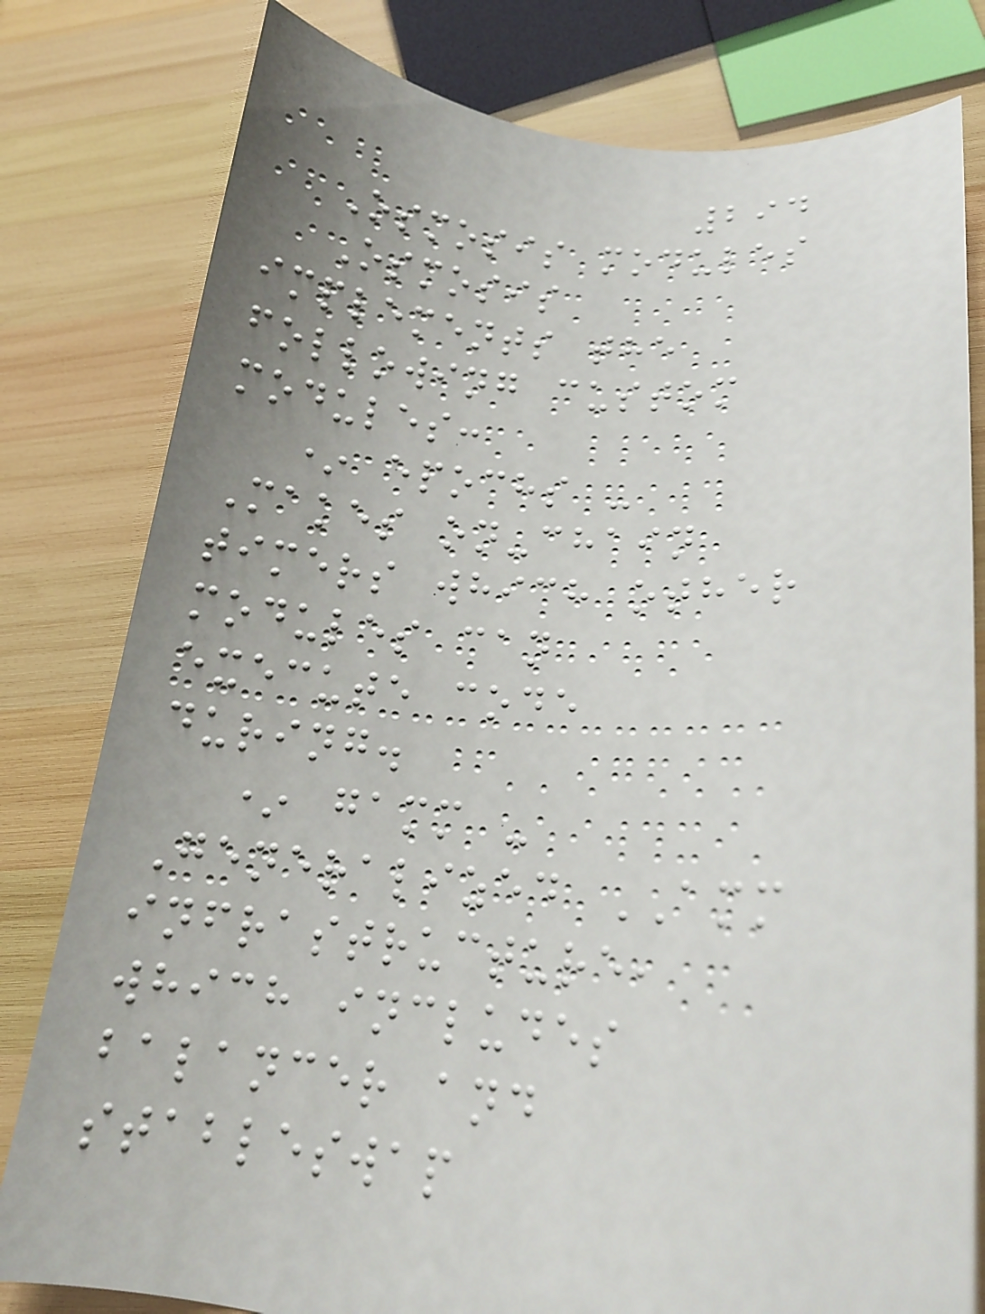294
Osmosis modules
Osmosis
implements the
following custom
modules:
* epochs -
Makes on-chain
timers which other
modules can
execute code
during.
* gamm -
Generalized AMM
infrastructure,
which includes
balancer and
stableswap
